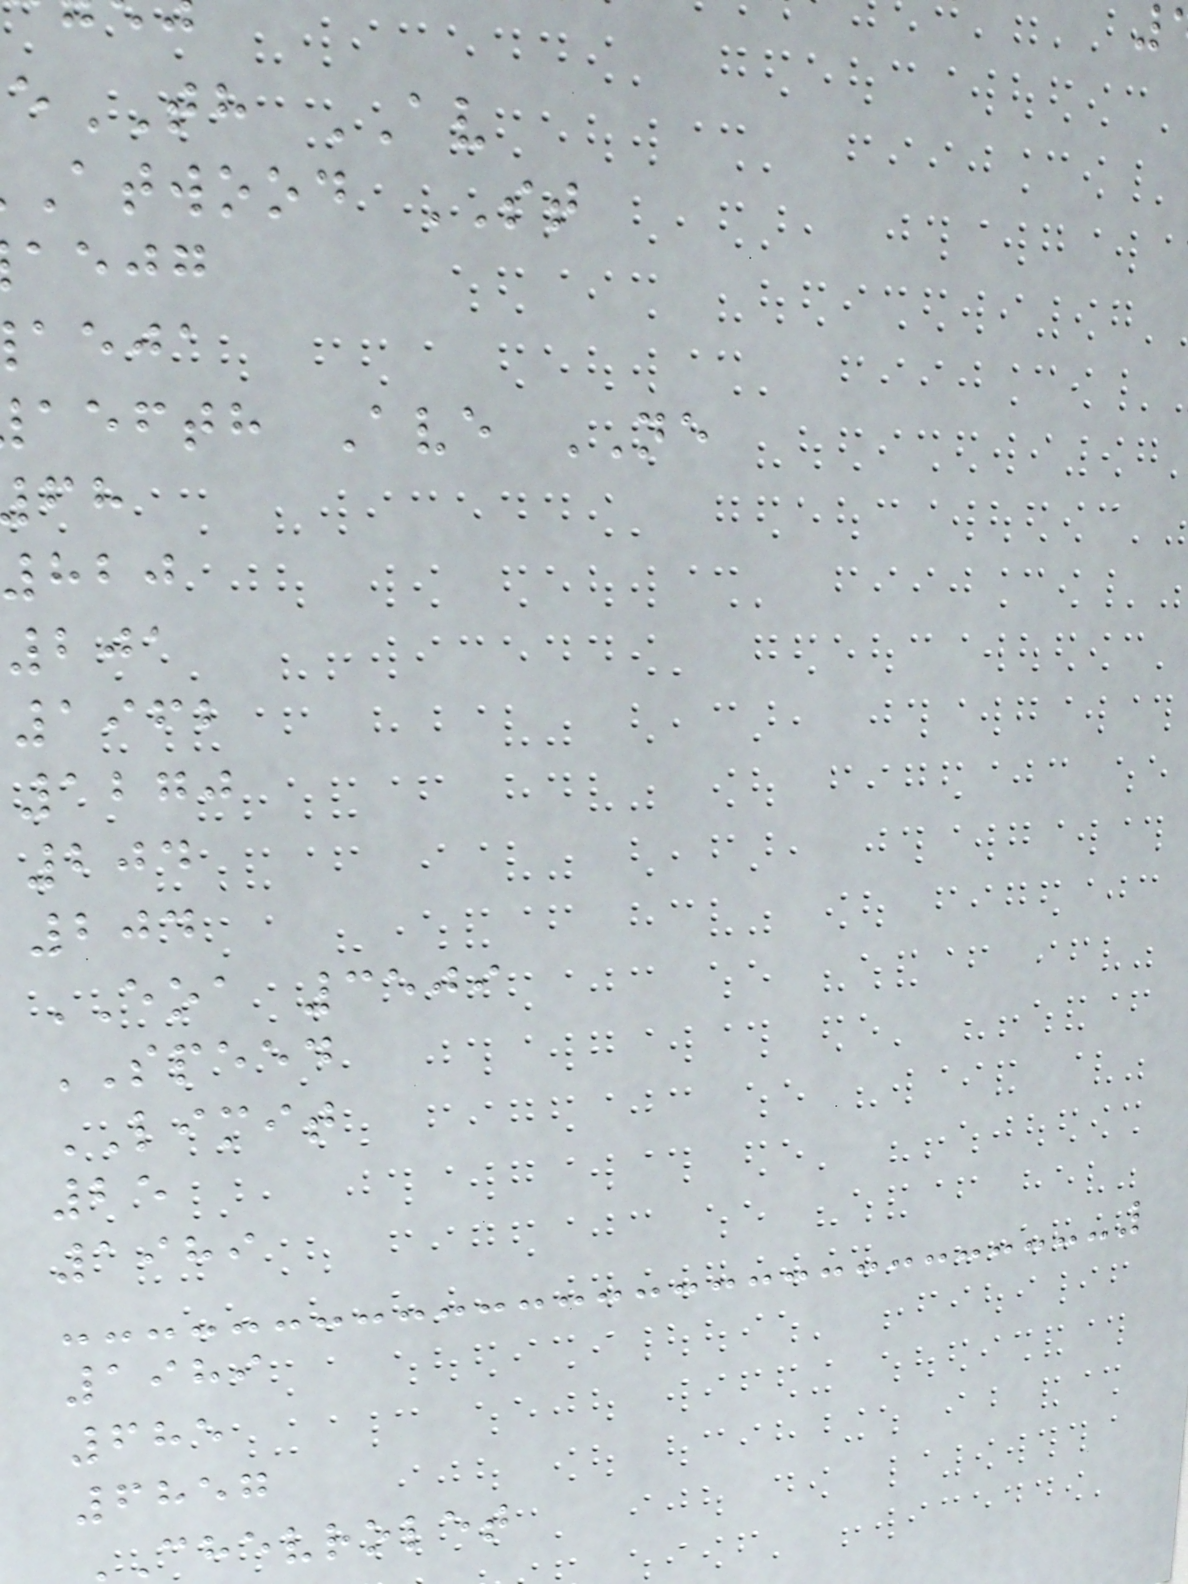TH AV
atwood ST
aejg
aeja
aefth Ave NE
201
1962
1270
204
204
EOA 3509
SPEED
LIMIT
25
1989
1989
685
6857
CHEVROLET
